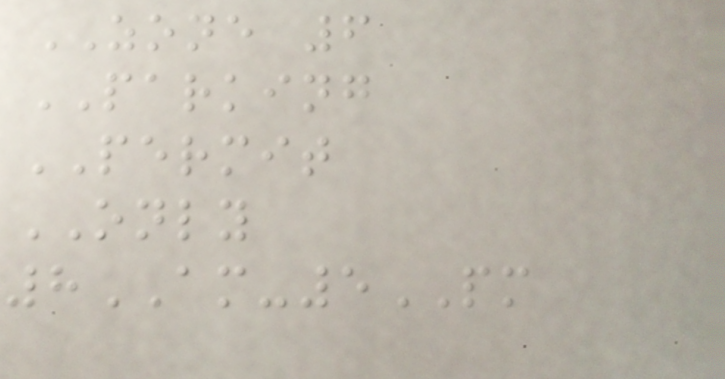ZONE 6
PARKING
PERMIT
ONLY
8AM-5PM
